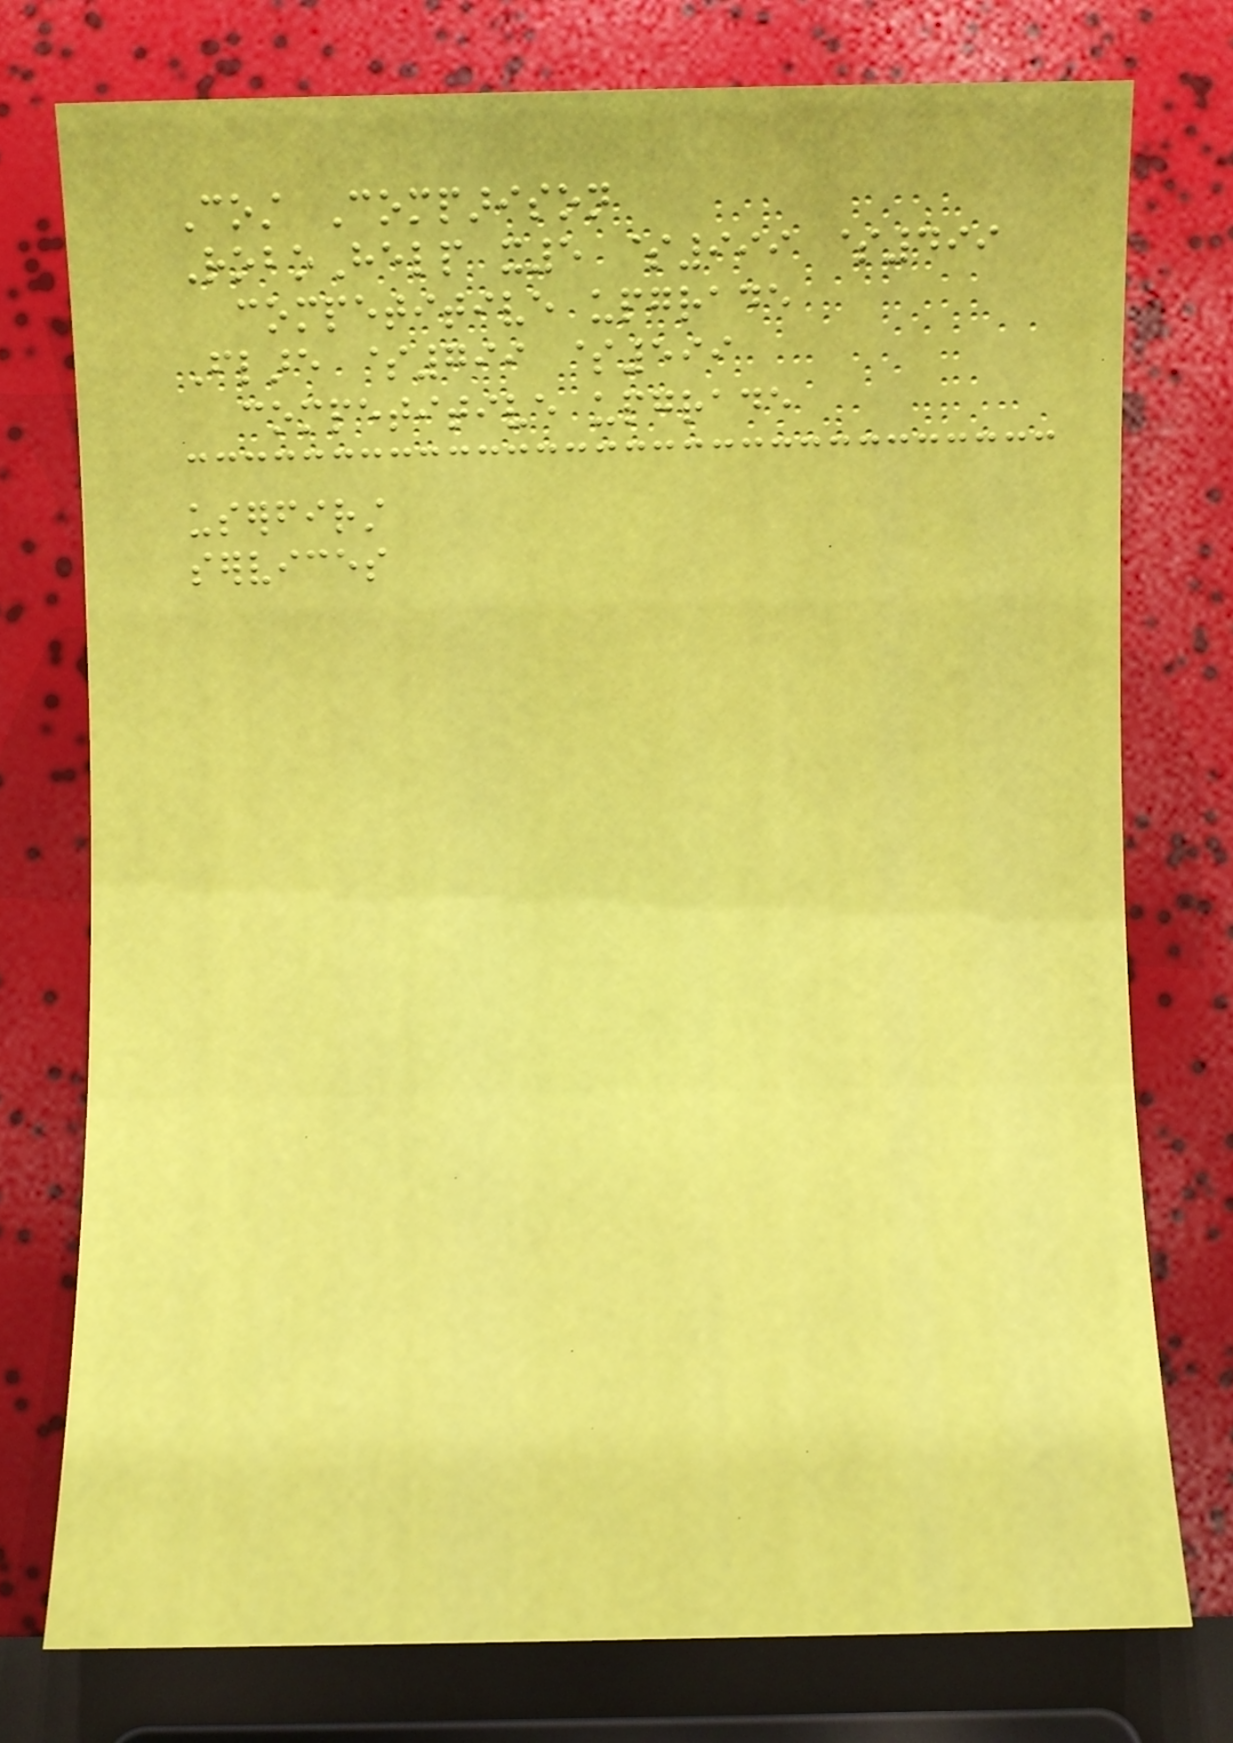Cost Comparison
RoboHelp x5 $999 $499
competitive upgrade
Flare $799 $599
competitive upgrade
userfirst
services
